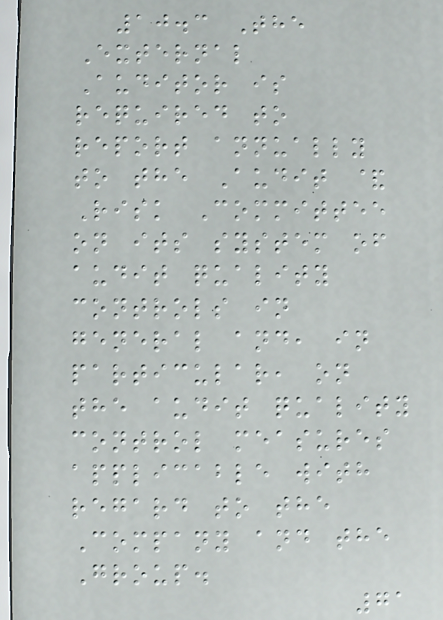10.3 The
External
Auditor is
required to
report annually
to the Audit &
Risk Committee
on its system of
audit quality
controls in
general and, in
particular, on
the audit quality
control measures
applicable with
regard to the
Company and the
Group.
71
